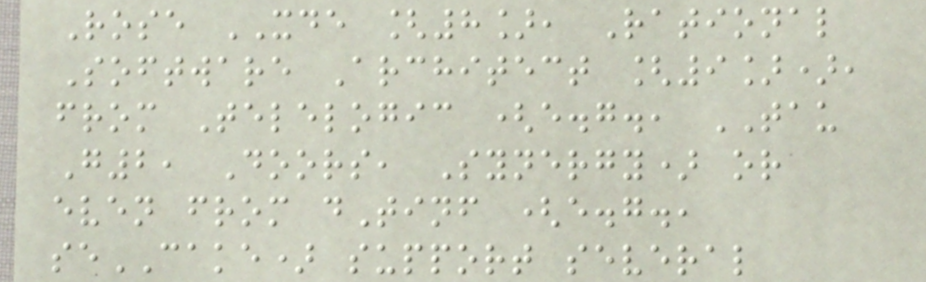Rose XDE [8], Rational
Software Architect [9]),
from Telelogic (e.g., TAU
G2, Doors, Synergy) or
even from dTinf (e.g.,
seCAKE) support several
